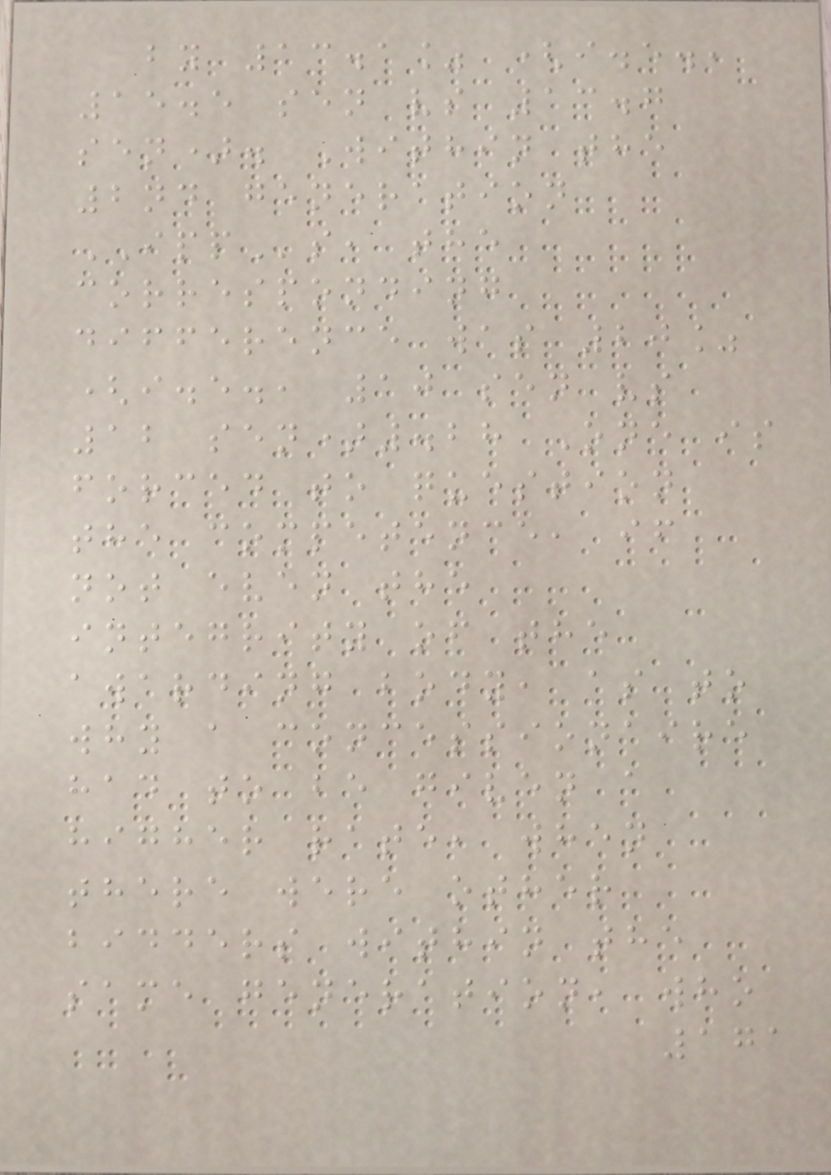by 13.1% (i.e.,
15.5 sen vs 13.7
sen). Within the
2nd generation
IPPs, the
corresponding
difference was 20%
(i.e., 10 sen vs
12 sen).28 One is
forced to question
the competence, if
not even the
integrity of the
awarding body, as to
why a concessionaire
had to be given a
higher rate, when
there were other
bidders within the
same generation, who
171
